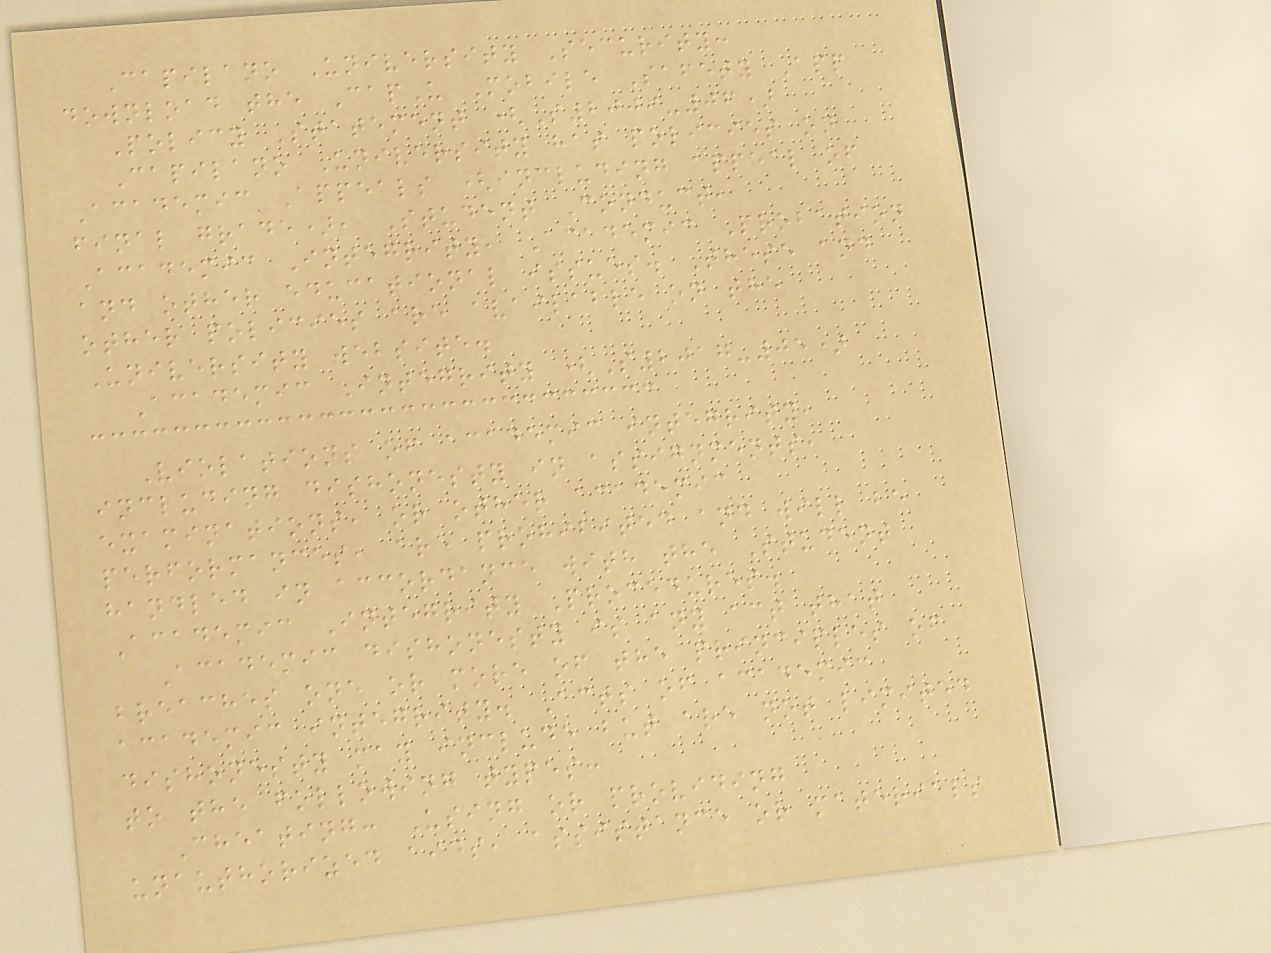Capilano University Security:
download the CapU Mobile Safety App
Policy Statement (S2009-06)
Capilano University has policies on
Academic Appeals (including appeal of
final grade), Student Conduct,
Academic Integrity, Academic Probation
and other educational issues. These and
other policies are available on the
University website.
Academic Integrity (S2017-05)
Violations of academic integrity,
including dishonesty in assignments,
examinations, or other academic
performances, are prohibited and will be
handled in accordance with the Student
Academic Integrity Procedures.
Academic dishonesty is any act that
breaches one or more of the principles of
academic integrity. Acts of academic
dishonesty may include but are not limited
to the following types:
Cheating: Using or providing
unauthorized aids, assistance or materials
